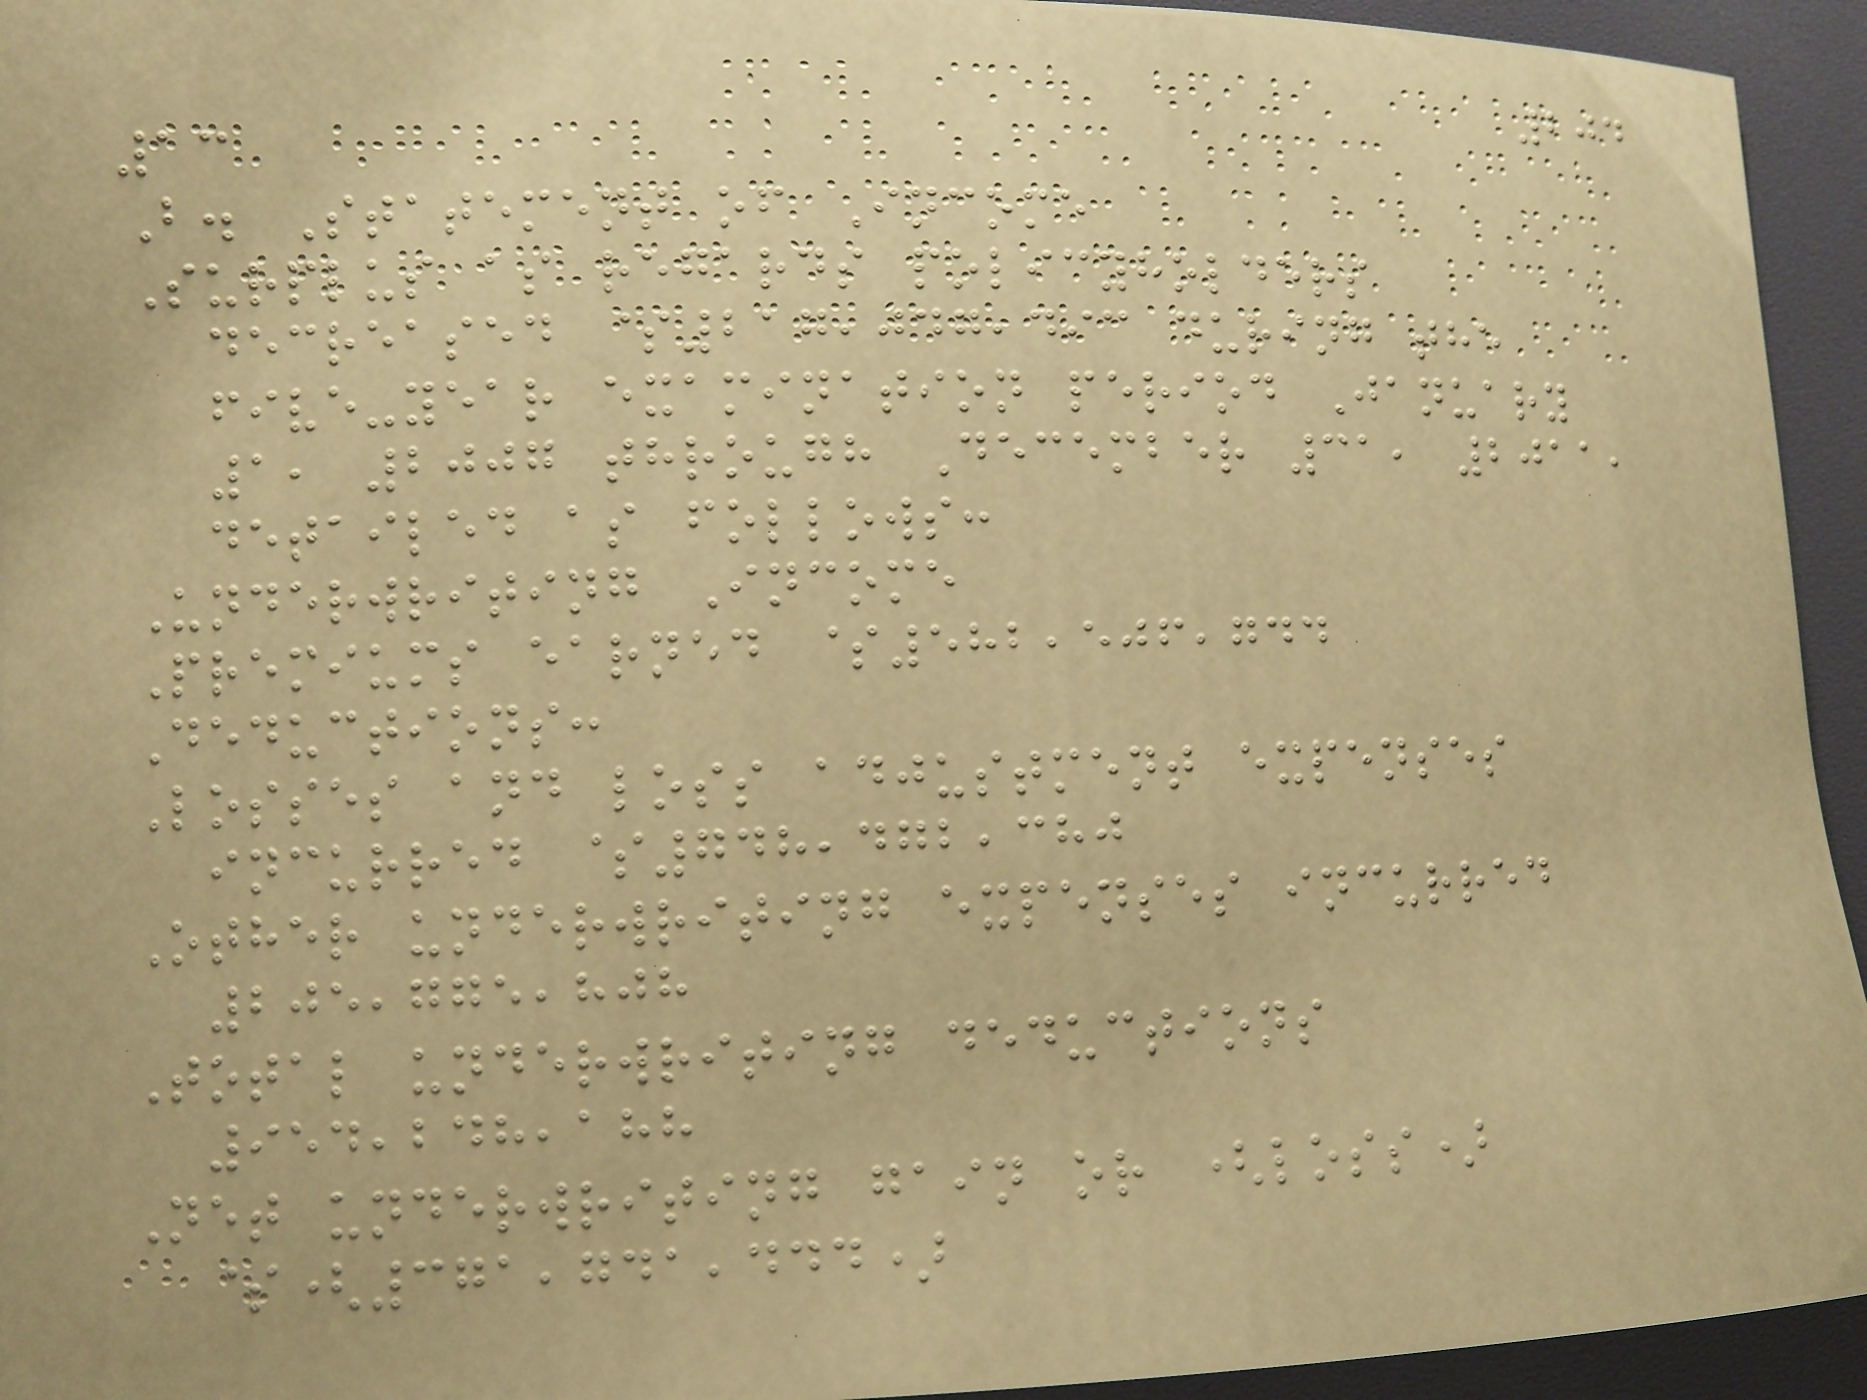204
13
B. Statement of Income
Surplus as regards policyholders
decreased $217,047,493 during the
five-year examination period January
1, 2007 through December 31, 2011,
detailed as follows:
Underwriting Income
Premiums earned $582,506,744
Deductions:
Losses and loss adjustment expenses
incurred $748,472,380
Other underwriting expenses incurred
205,775,808
Total underwriting deductions
954,248,188
Net underwriting gain or (loss)
$(371,741,444)
